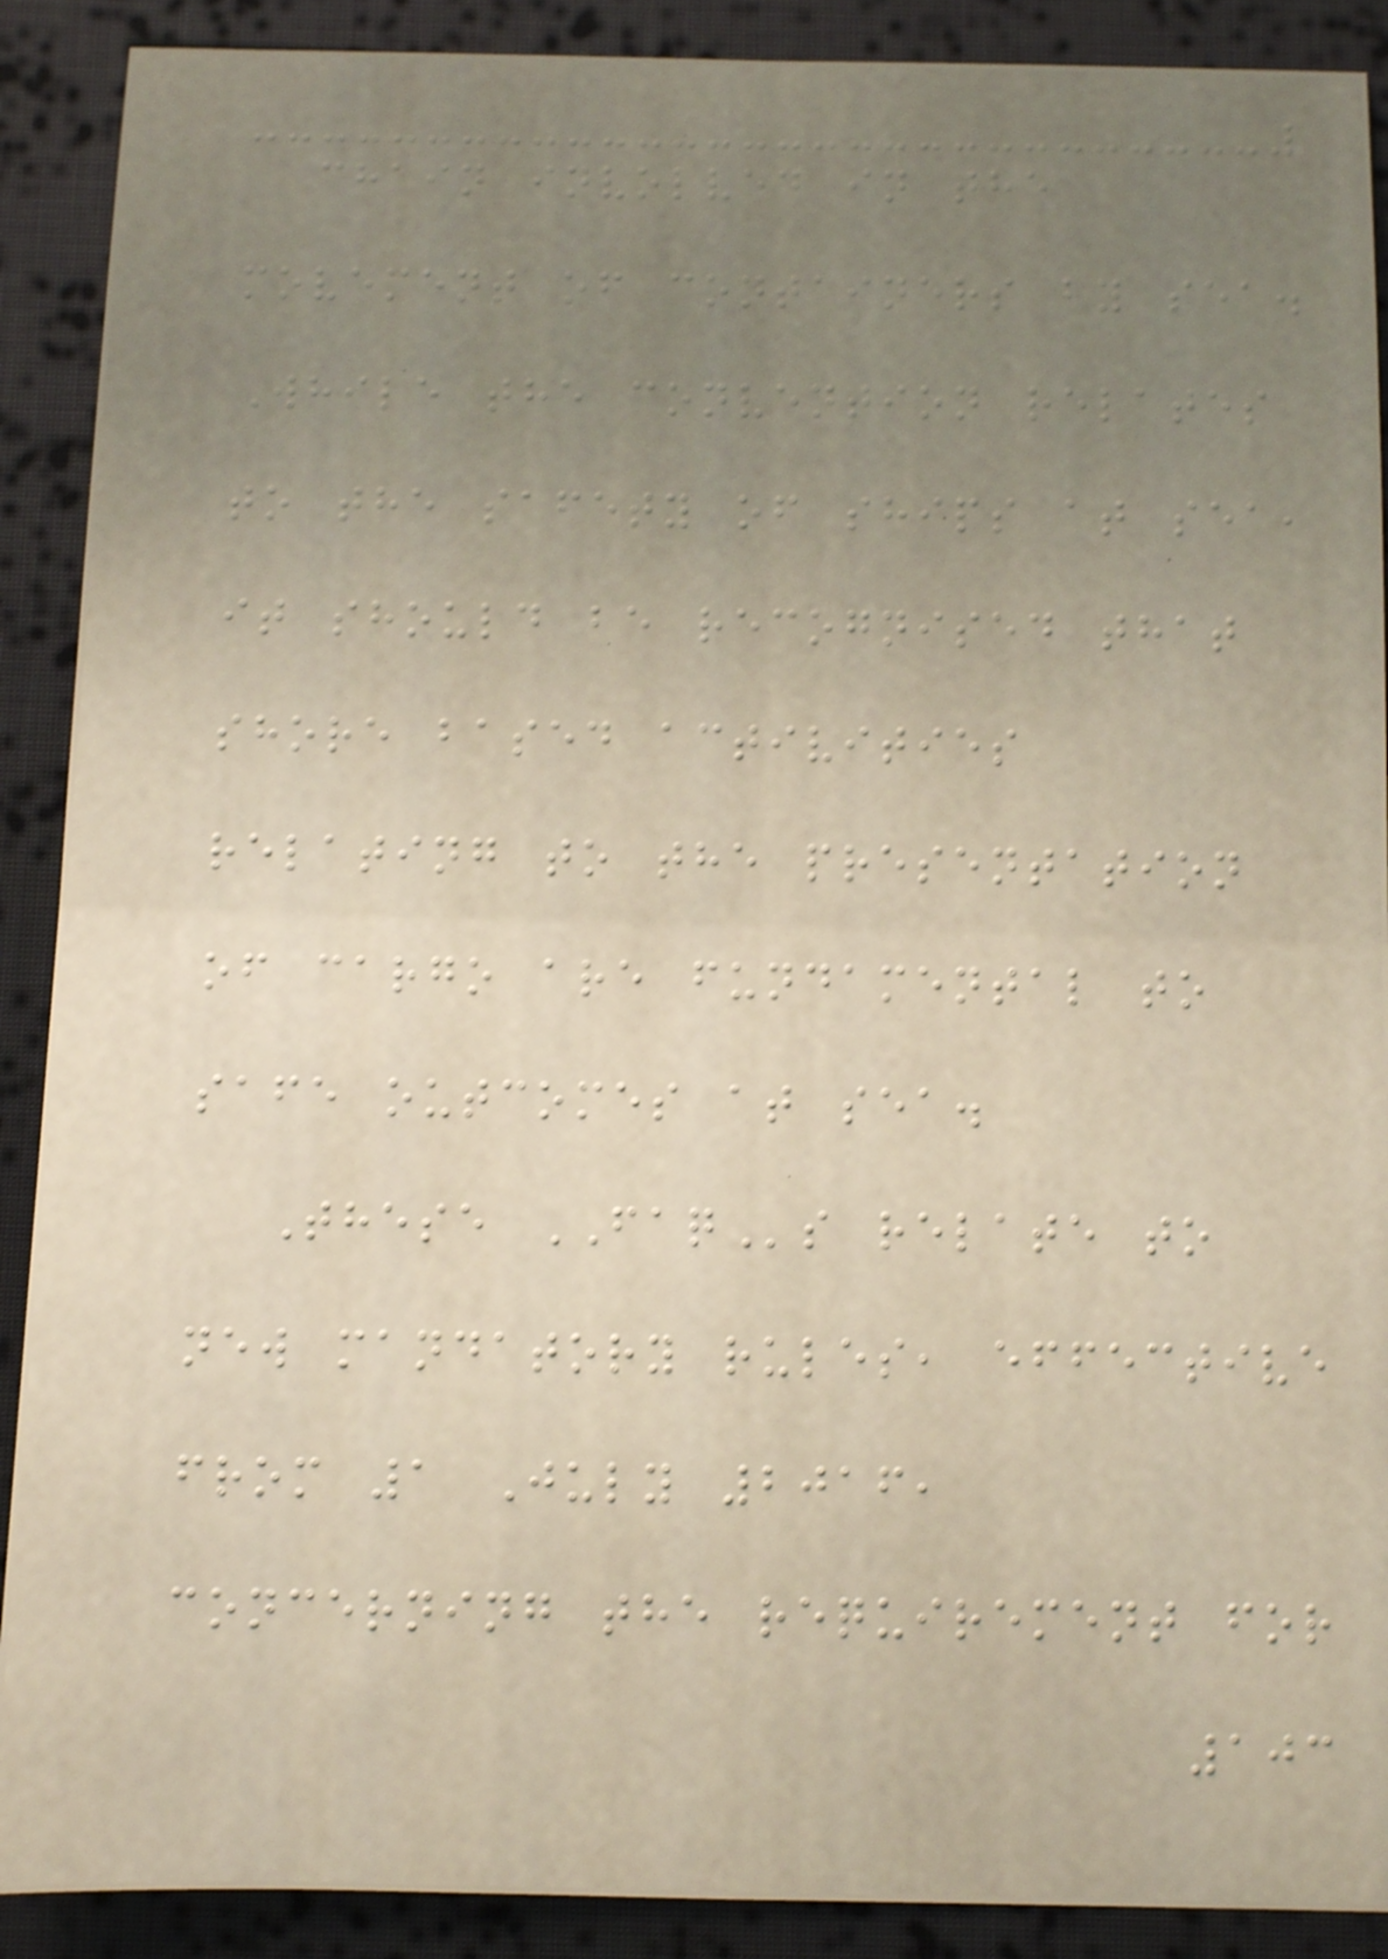chain involved in the
movement of containers by sea.
While the convention relates
to the safety of ships at sea,
it should be recognised that
shore based activities
relating to the presentation
of cargo are fundamental to
safe outcomes at sea.
These FAQs relate to
new mandatory rules, effective
from 1 July 2016,
concerning the requirement for
103
